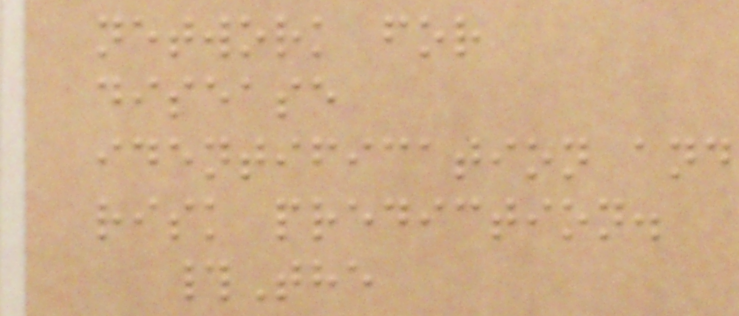network for
disease
identification and
risk prediction.
#The
